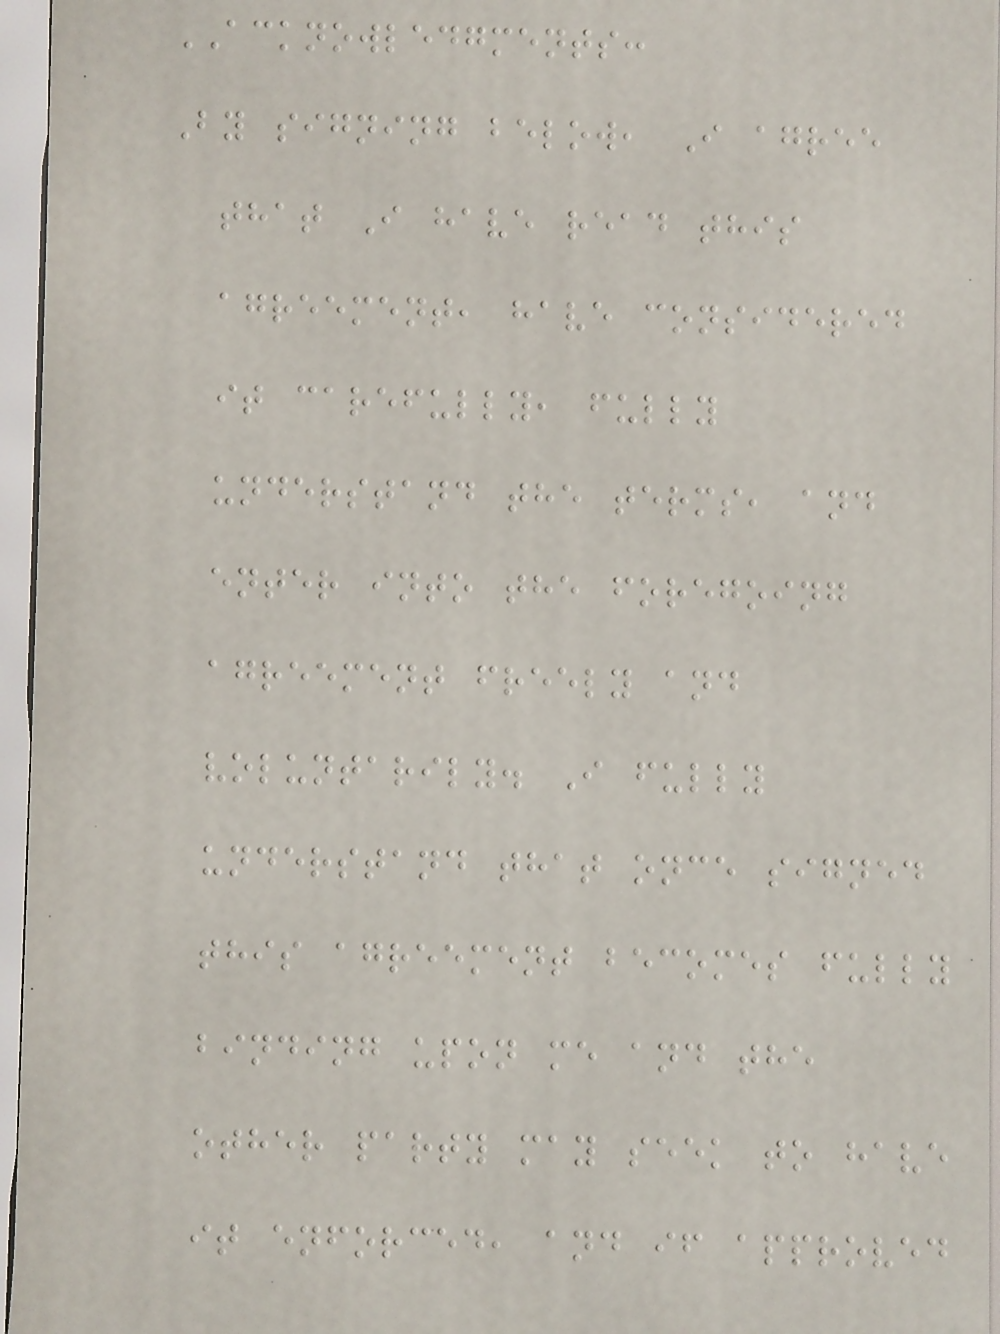ACKNOWLEDGMENTS:
By signing below, I agree
that I have read this
agreement, have considered
it carefully, fully
understand the terms, and
enter into the foregoing
agreement freely and
voluntarily. I fully
understand that once signed
this agreement becomes fully
binding upon me and the
other party may seek to have
it enforced, and if approved
